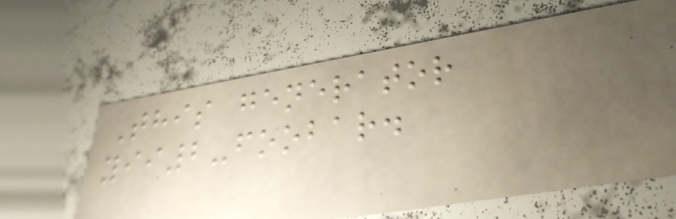This generator
yii2-foobar.
